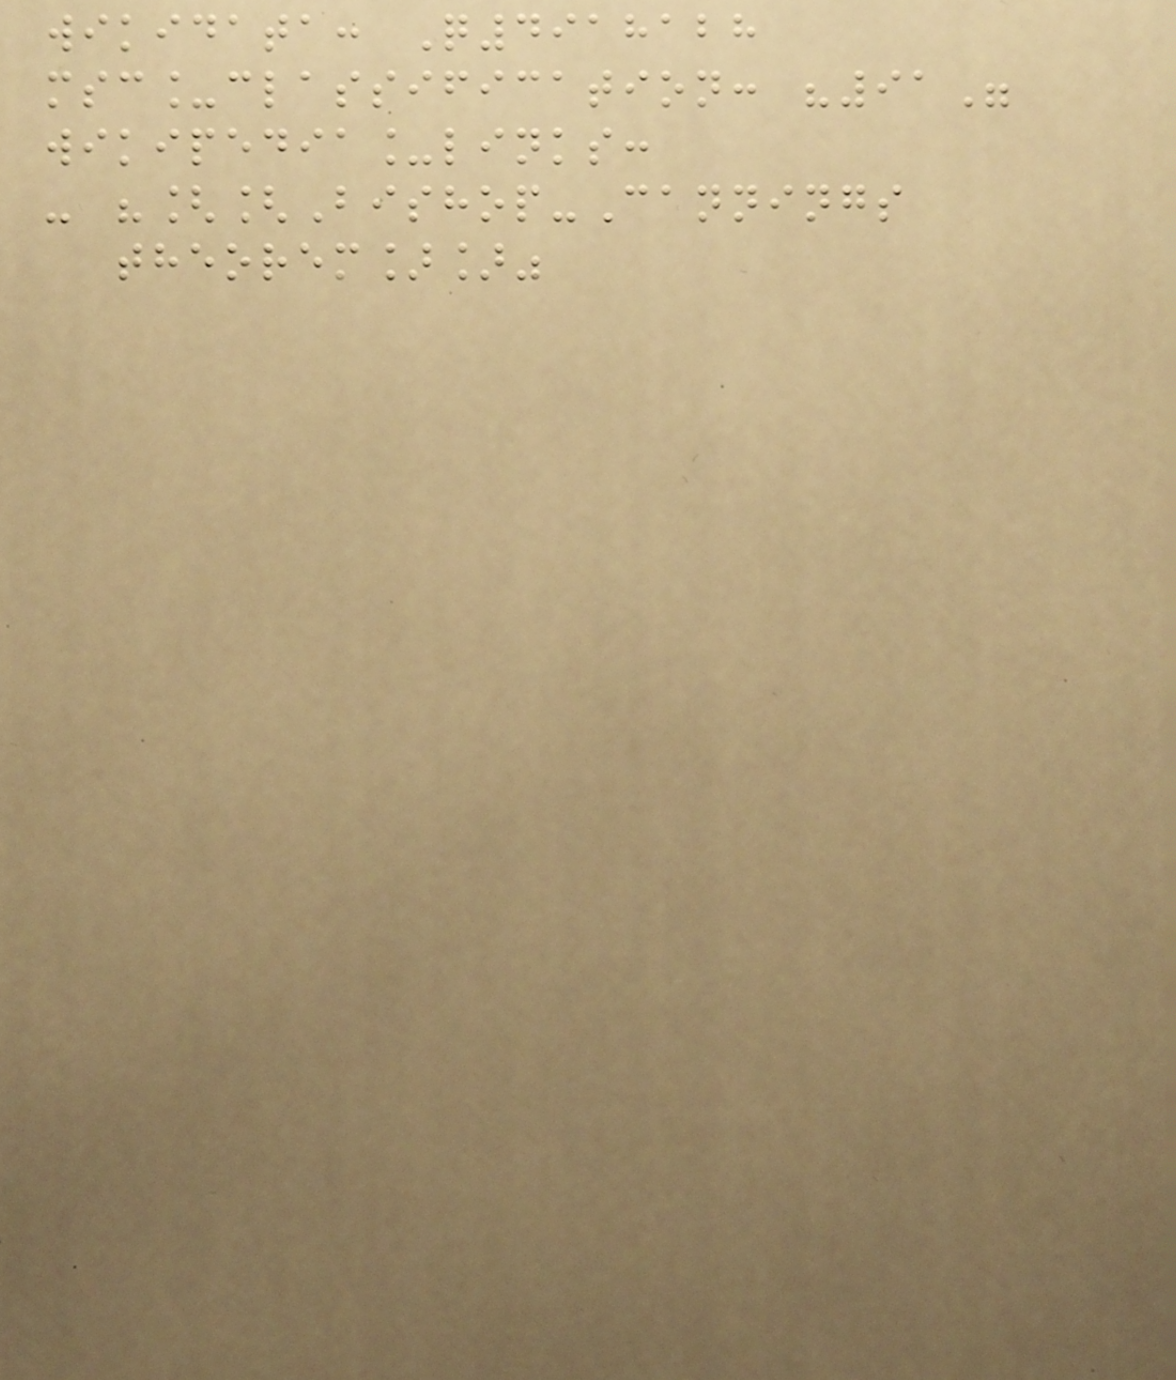wikidata: Q4918128
msc_classification: "91"
wikipedia_links:
- "[[Bishop-Cannings
theorem]]"
